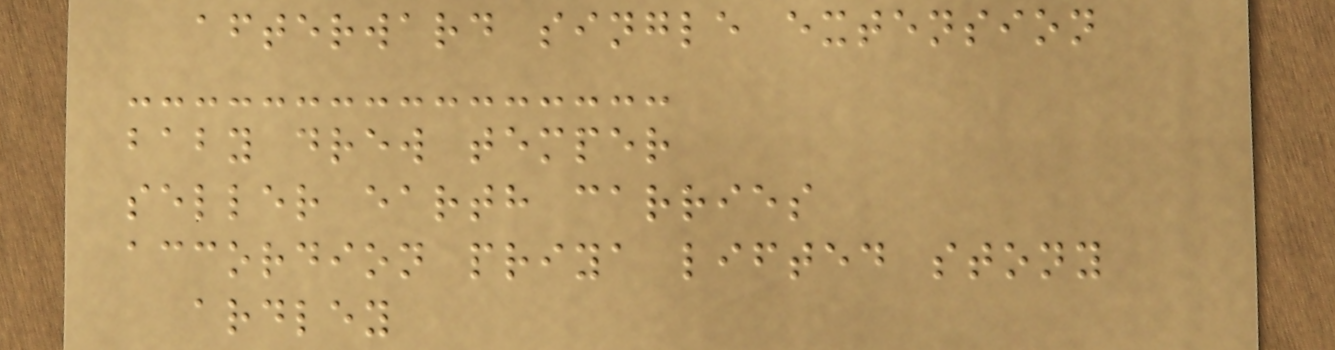afterward single extension
baby drew temper
seller earth carries
accordion priya lifted stony
ardley
